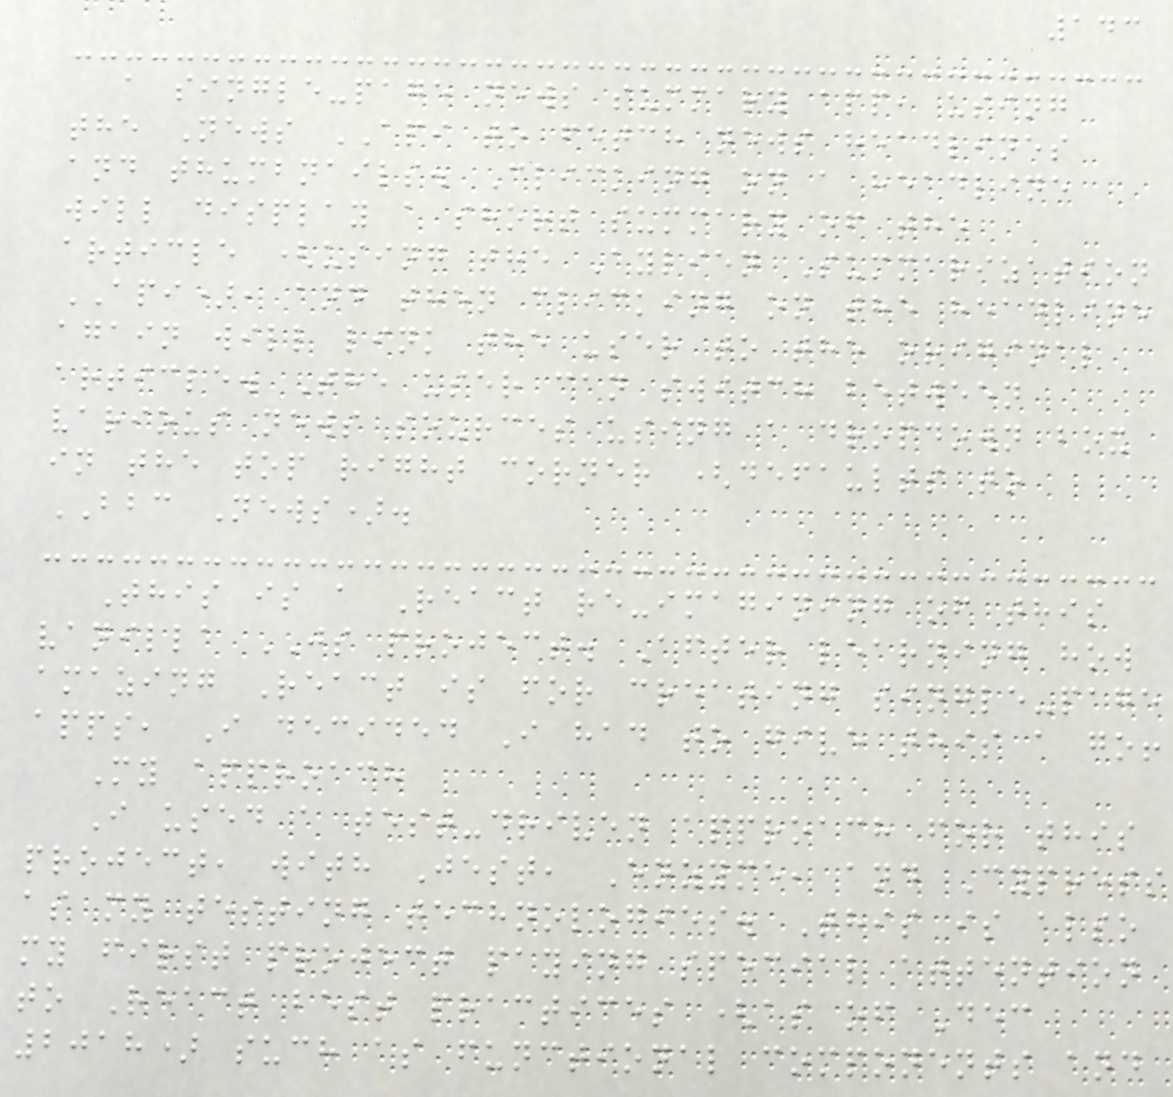143
a single-page news summary app, using
the News API to fetch news headlines
and thumbnails. Clicking on a headline
will display a short summary of the
article (using the Aylien Summarization
API), and then clicking on the headline
again will link the user to the original
article. The user can switch between
various news sources using a dropdown box
in the top right corner (defaults to
BBC News).
This is a React re-imagining of this
vanilla JS project. After learning how
amazing React is for creating single-page
apps, I decided I had to give this a go!
My approach
I used a test-driven approach for this
project, with Jest, Enzyme, and Cypress
as my testing technologies. This is also
my first project paying special attention
to React best practices (as of Dec
2018) such as functional components and
